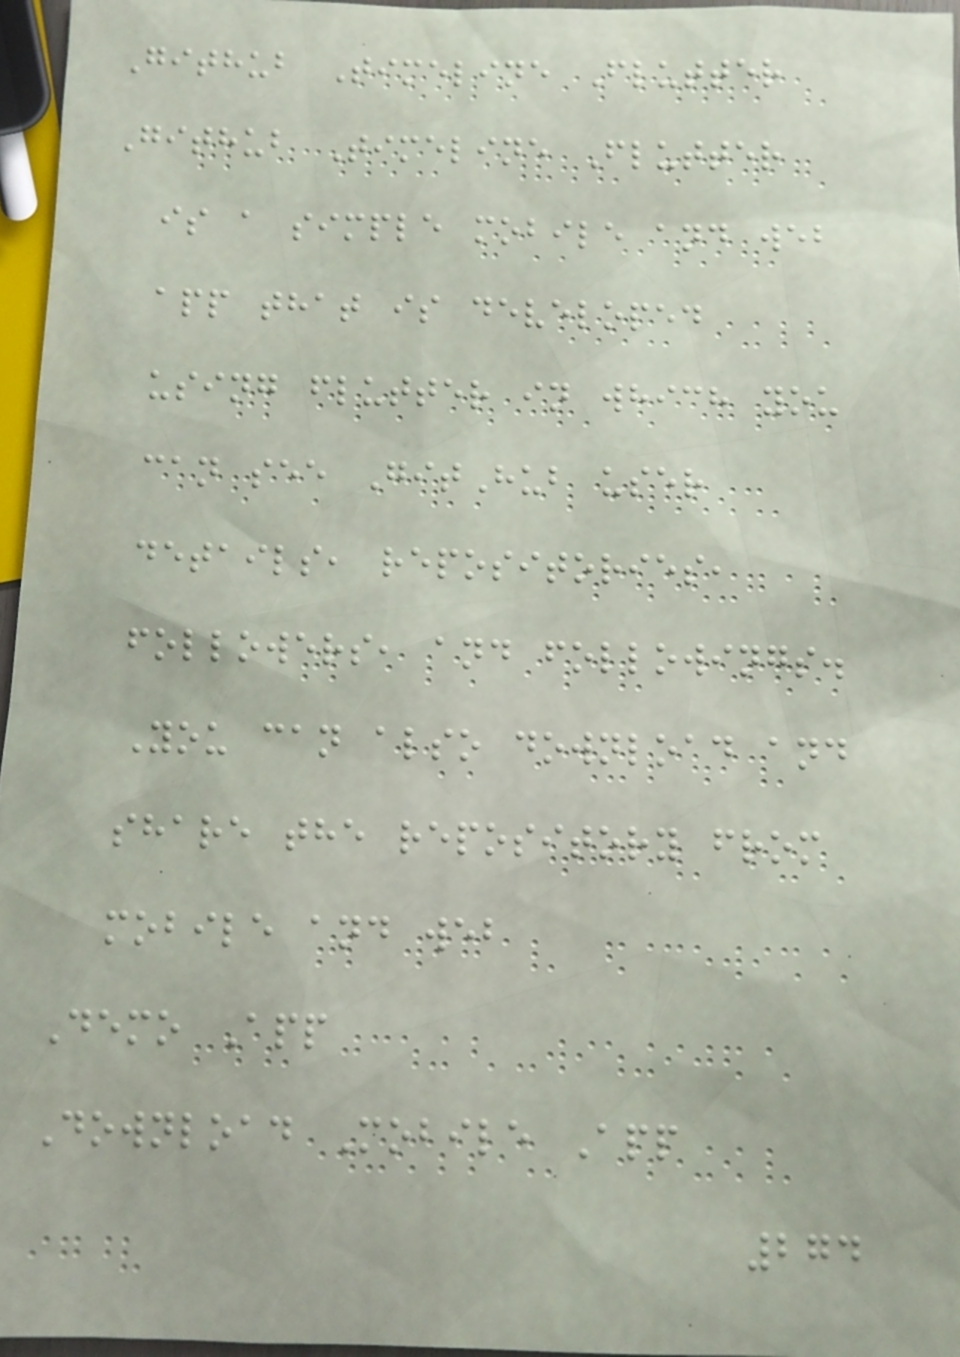Github Timeline Flutter
Github Timeline Flutter
is a simple mobile and web
app that is developed
using flutter in which you
can see GitHub user
details, repositories,
followers, and followings.
You can also download and
share the repository from
mobile and web
Demo App
Download Mobile App
274
